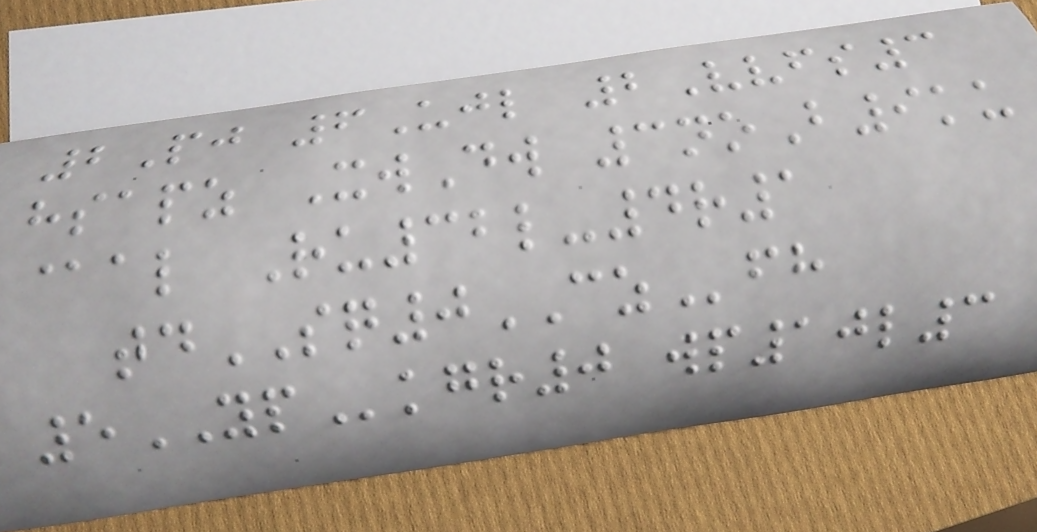2Pj 6Ujl 2Vvfs3
hsapz XwDw 3noB9ku
@al Ru32l-4r1
tdSQ0CZfh
5YPkgr0 wp10l3
